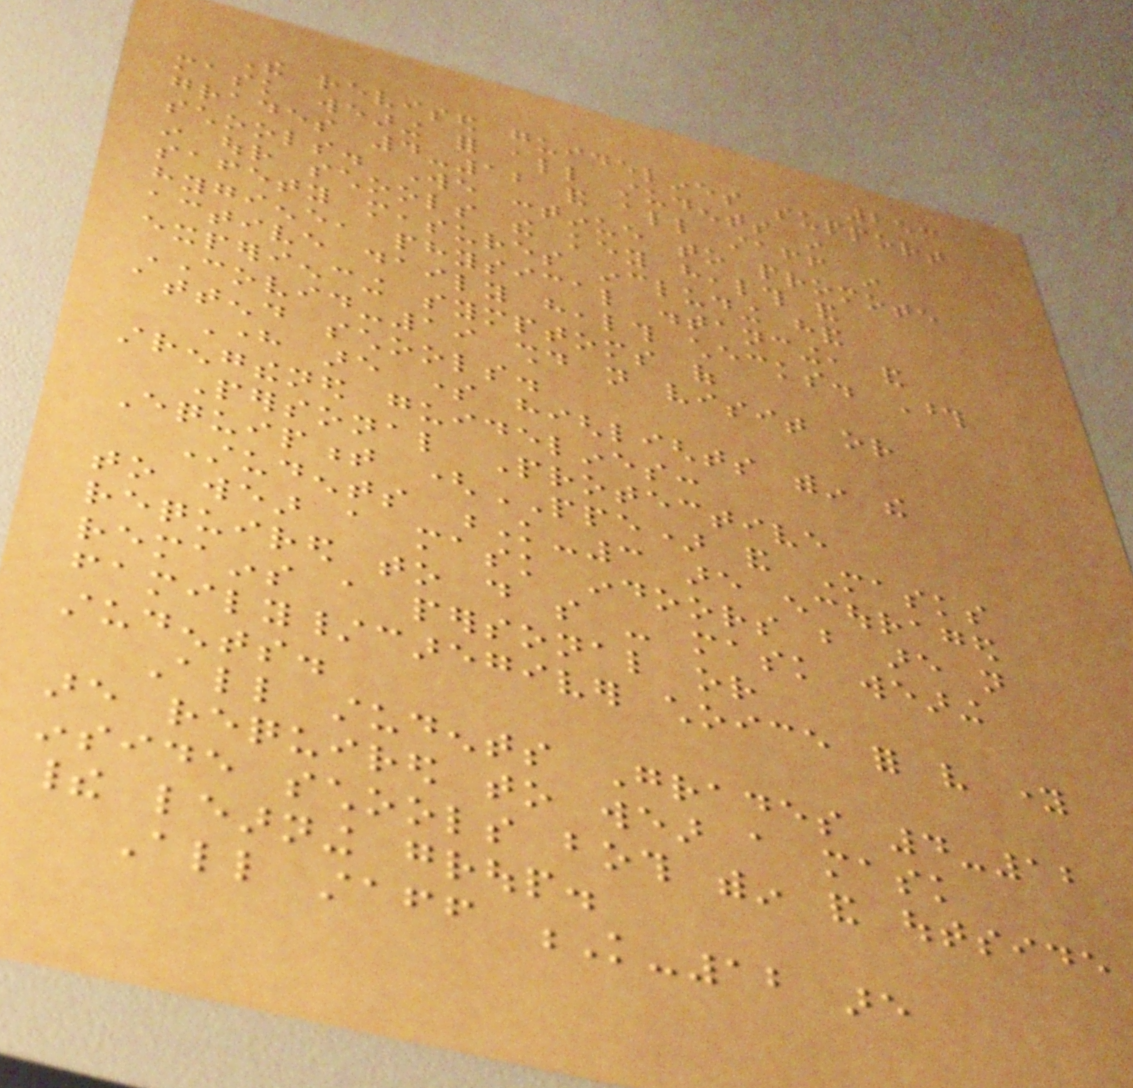253
The revised guidelines support
mask wearing for all students in
grades 4-12 and all staff in
schools. We continue to promote
in our schools the key health and
safety measures including hand
hygiene, physical distancing, and
active daily health checks. Those
experiencing symptoms of
COVID-19 should not visit or
attend schools.
Here are some highlights within the
strengthened guidelines:
Personal Protective
Equipment (PPE) and Masks
Students K-3 are encouraged
to wear a mask indoors but are not
required to do so - mask wearing
remains a personal or
family/caregiver choice for very young
students.
All students Grades 4-12
are required to wear a mask
inside schools both within and outside
their learning group.
All staff K-12 are
